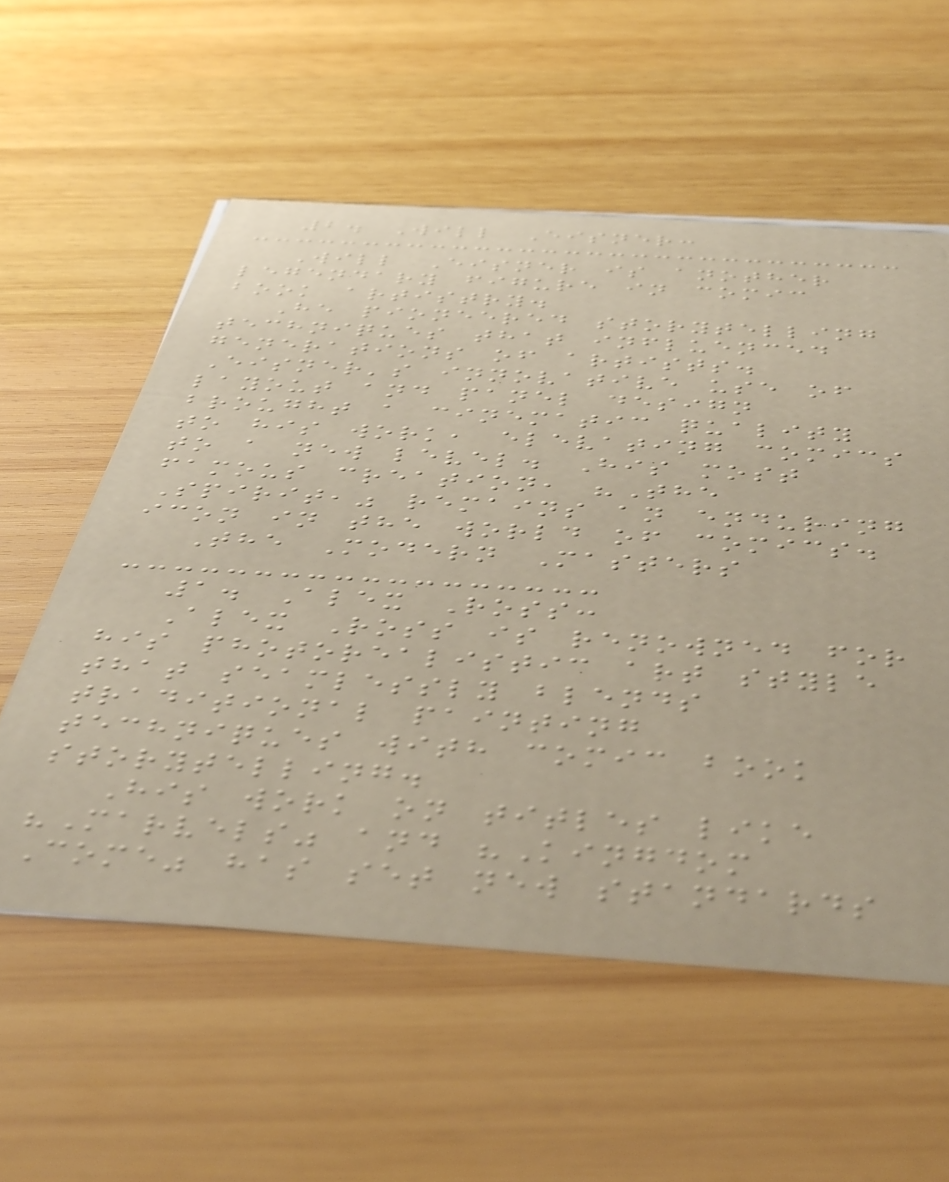2. Will Eisner:
Will Eisner is another
legendary figure in comic
book artistry.
He pioneered storytelling
techniques that influenced
generations of artists.
Eisner's innovative use of
layout and panel design
brought a cinematic quality
to his work, elevating comics
to a new level. His most
famous creation, "The
Spirit," remains an enduring
icon in the world of comics.
The Modern Masters
1. Alex Ross:
Alex Ross is renowned for
his photorealistic art style
that seamlessly blends
traditional painting
techniques with comic book
storytelling.
His work on titles like
"Marvels" and "Kingdom
Come" has set new standards
